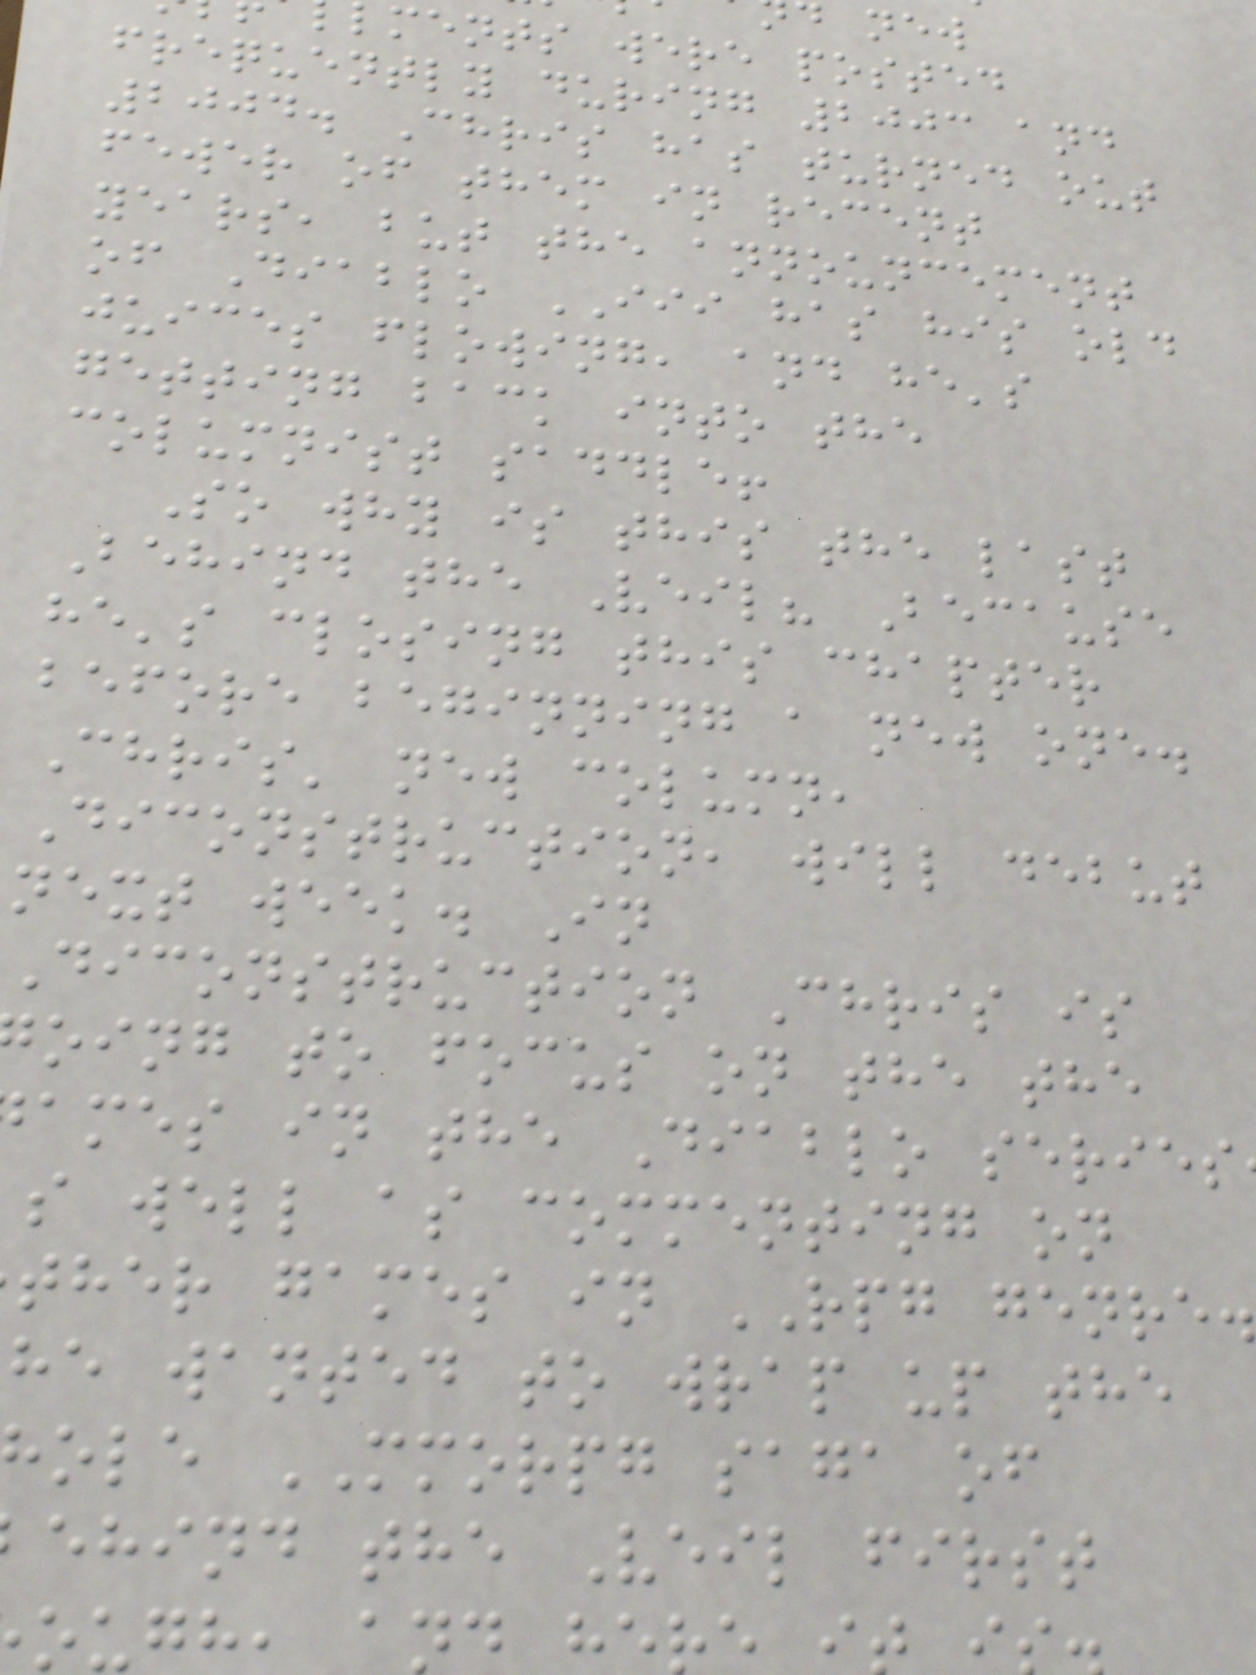ments were posted
frequently during 2003 and
2004. Chris has turned out
fewer of them in recent
years, but the announcement
of Diablo III has his old
juices flowing, and he's
getting back into the
columnist saddle!
So why is this the last
Behind the Veil? Because
he's closing this chapter
before beginning a new one.
Chris' new column,
Diconstruction, will debut
next week. In
Diconstruction Chris is
oing to focus on the the
ames in the Diablo series
s well as commenting on
ther games in RPG genre.
he wanted to wrap up the
ole MMORPG saga of
ehind the Veil first
ough, and
